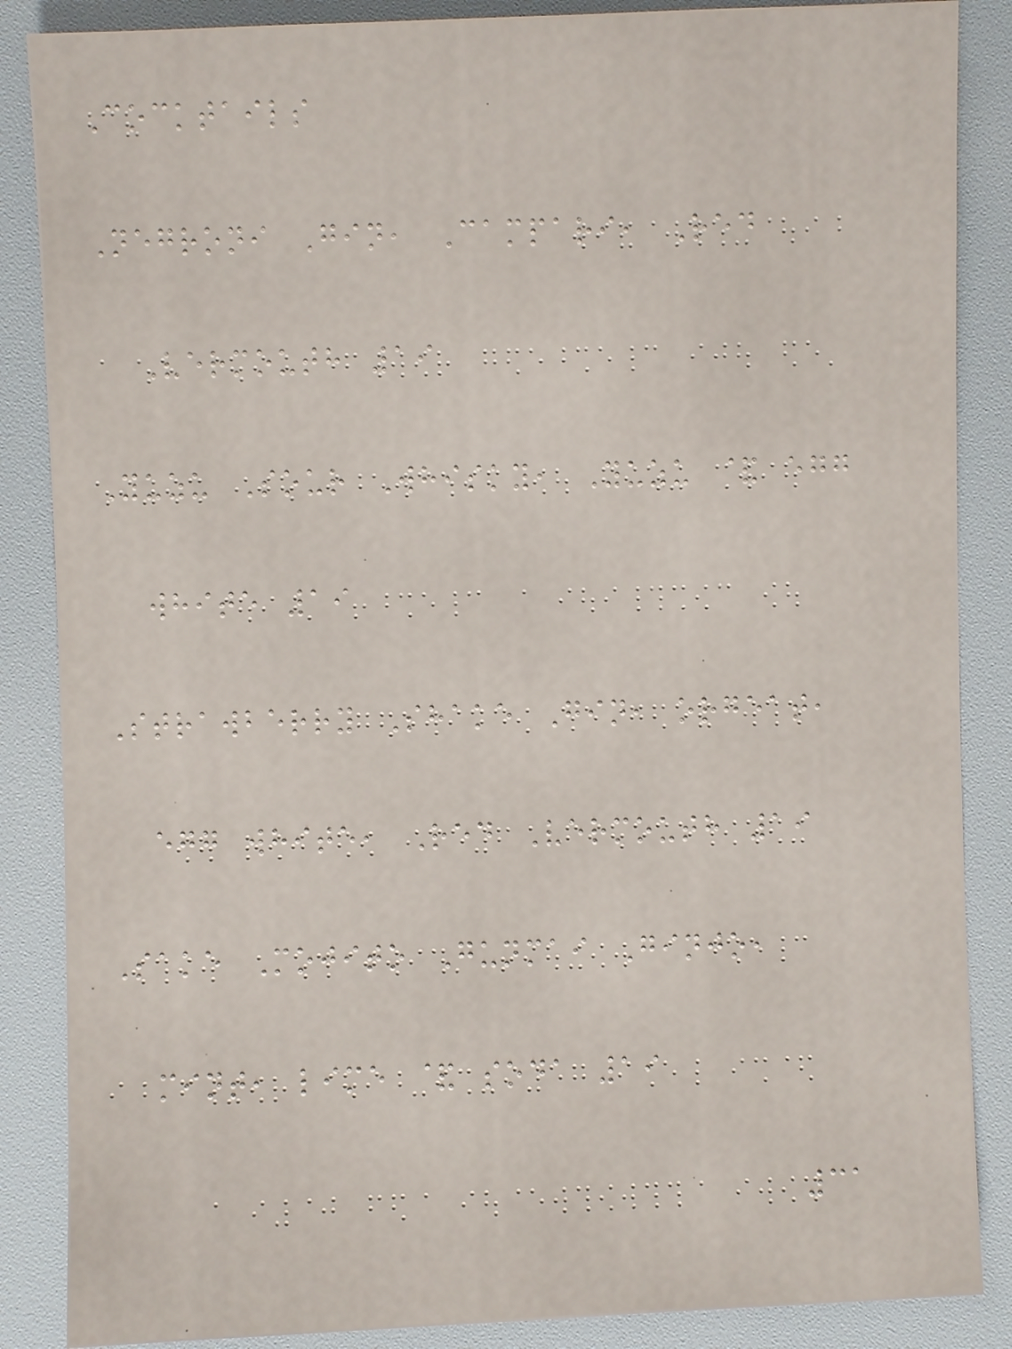Cocktails
Negroni Gin, Campari, Red
Vermouth 19
Yuzu Sour Whisky, Yuzu & egg
white 19
Strawberry Shake Gin, orgeat,
egg white, Red Vermouth 19
Sake Mojito Gunmai Ginjo,
mint, lime & soda 19
31
